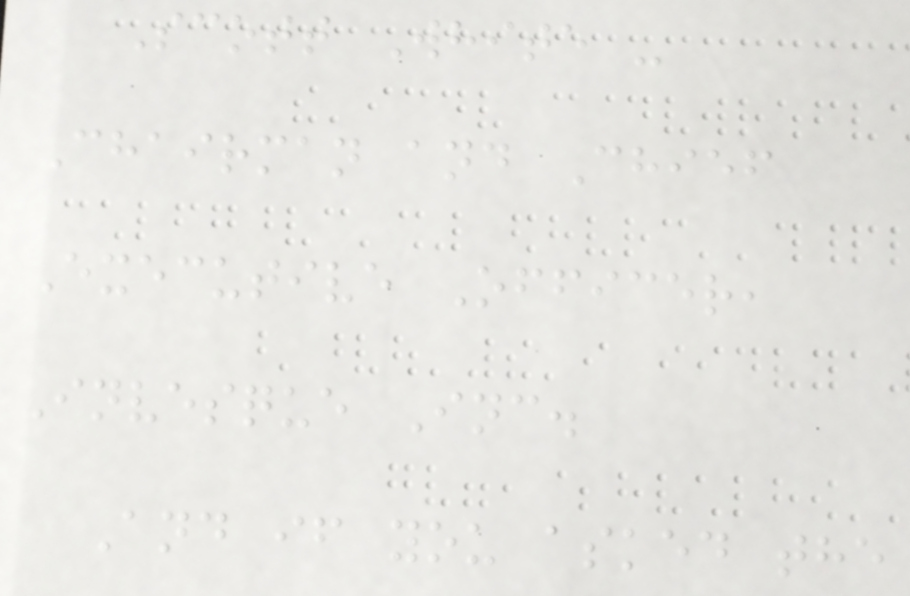Scott White -
Chairman and Chief
Executive Officer,
Invesque Inc.
And if you asked the
